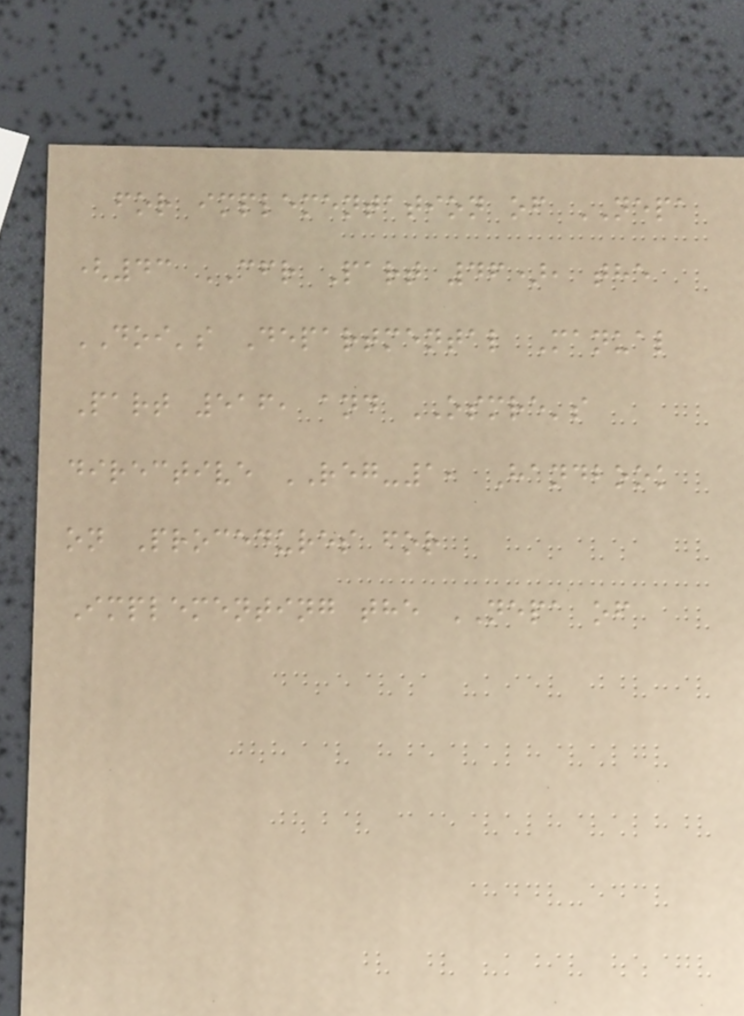for implementation of NEPA
(43 CFR Part 46), the
DOI's Departmental Manual
Part 516, and OSMRE's
directive REG-1, Handbook
on Procedures for
Implementing the NEPA of
